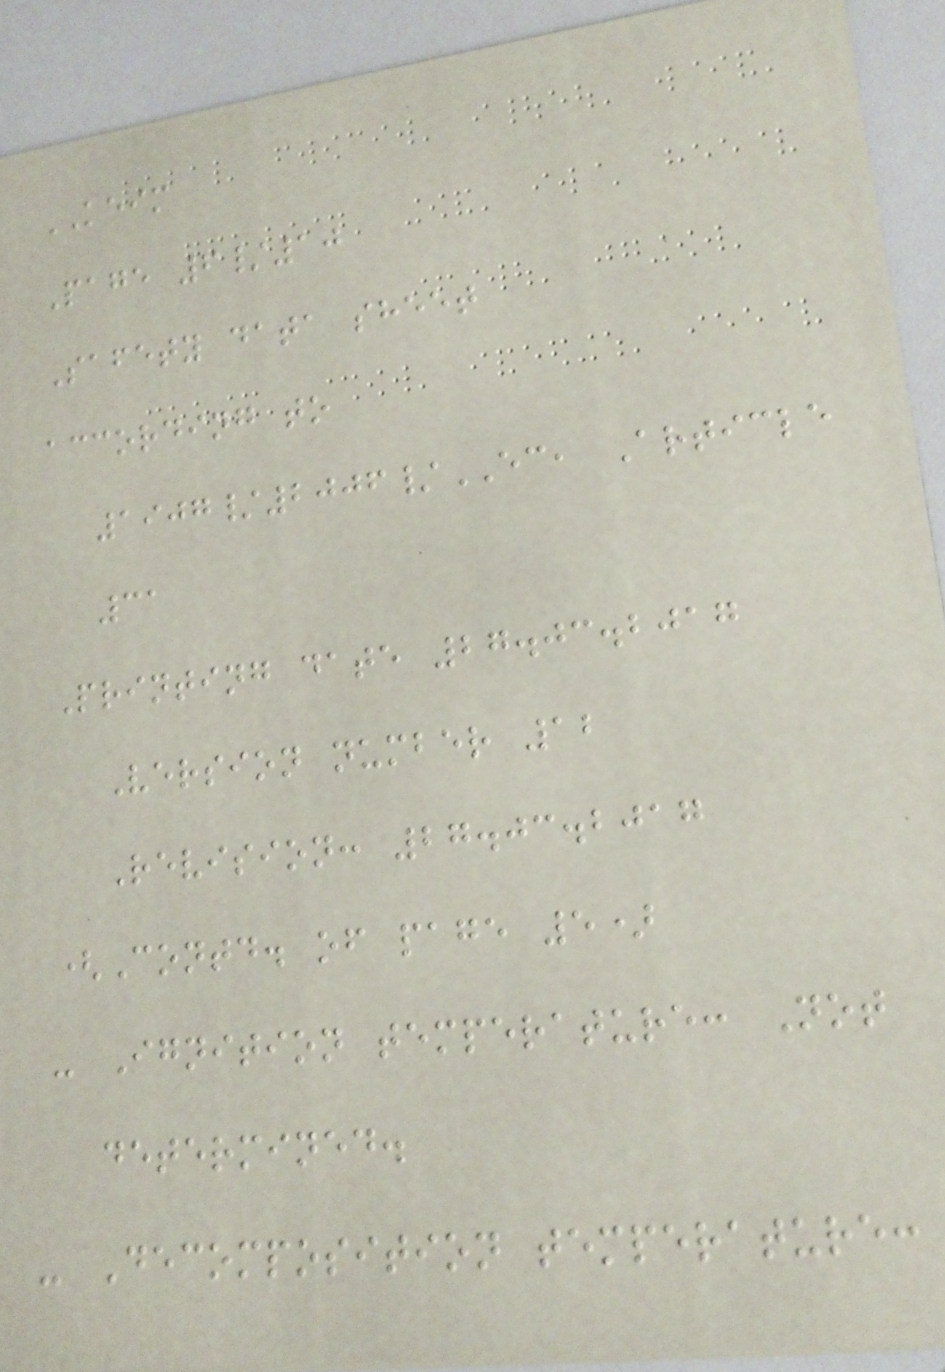KEIM
Page 6/10
Safety data sheet
according to
1907/2006/EC, Article
31
Printing date 27.03.2017
Version number 12
Revision: 27.03.2017
(Contd. of page 5)
- Ignition temperature: Not
determined.
- Decomposition temperature:
